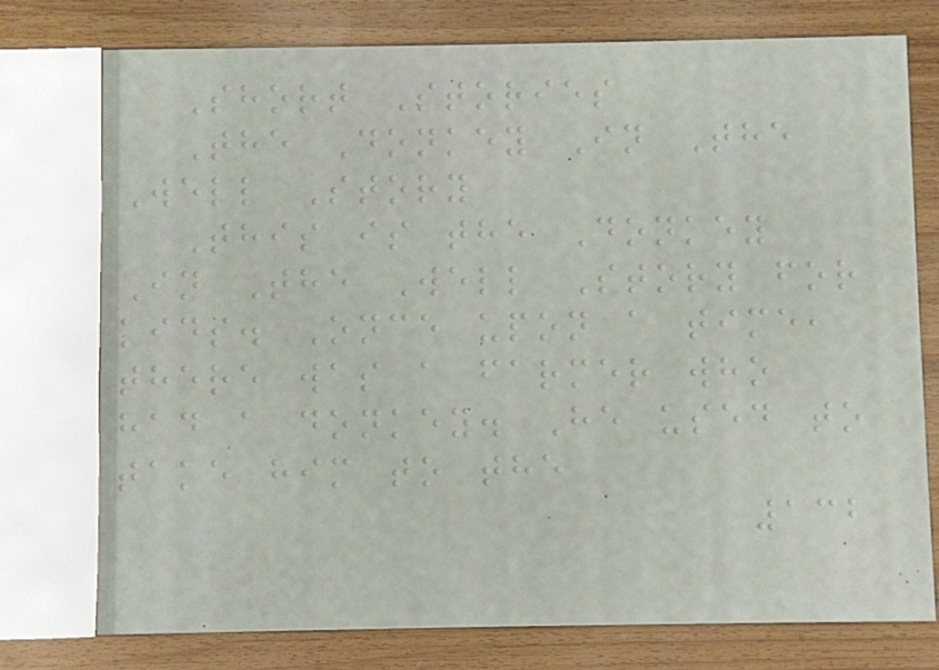Short Stories
The Donkey In The
Well Story
This is the Donkey
In The Well Story for
kids. Once upon a time,
there was a farmer who
had a donkey. He used to
take him to the
132
